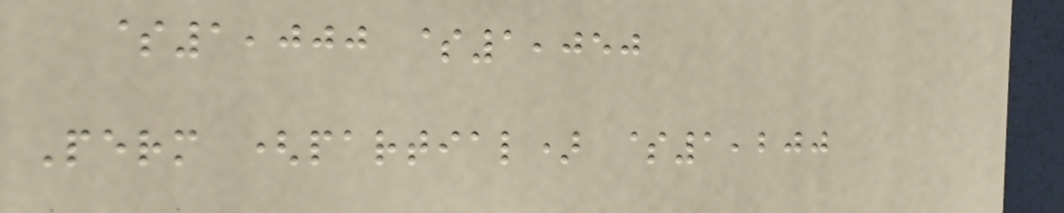$1,000 $1,050
Perm (partial) $1,200
